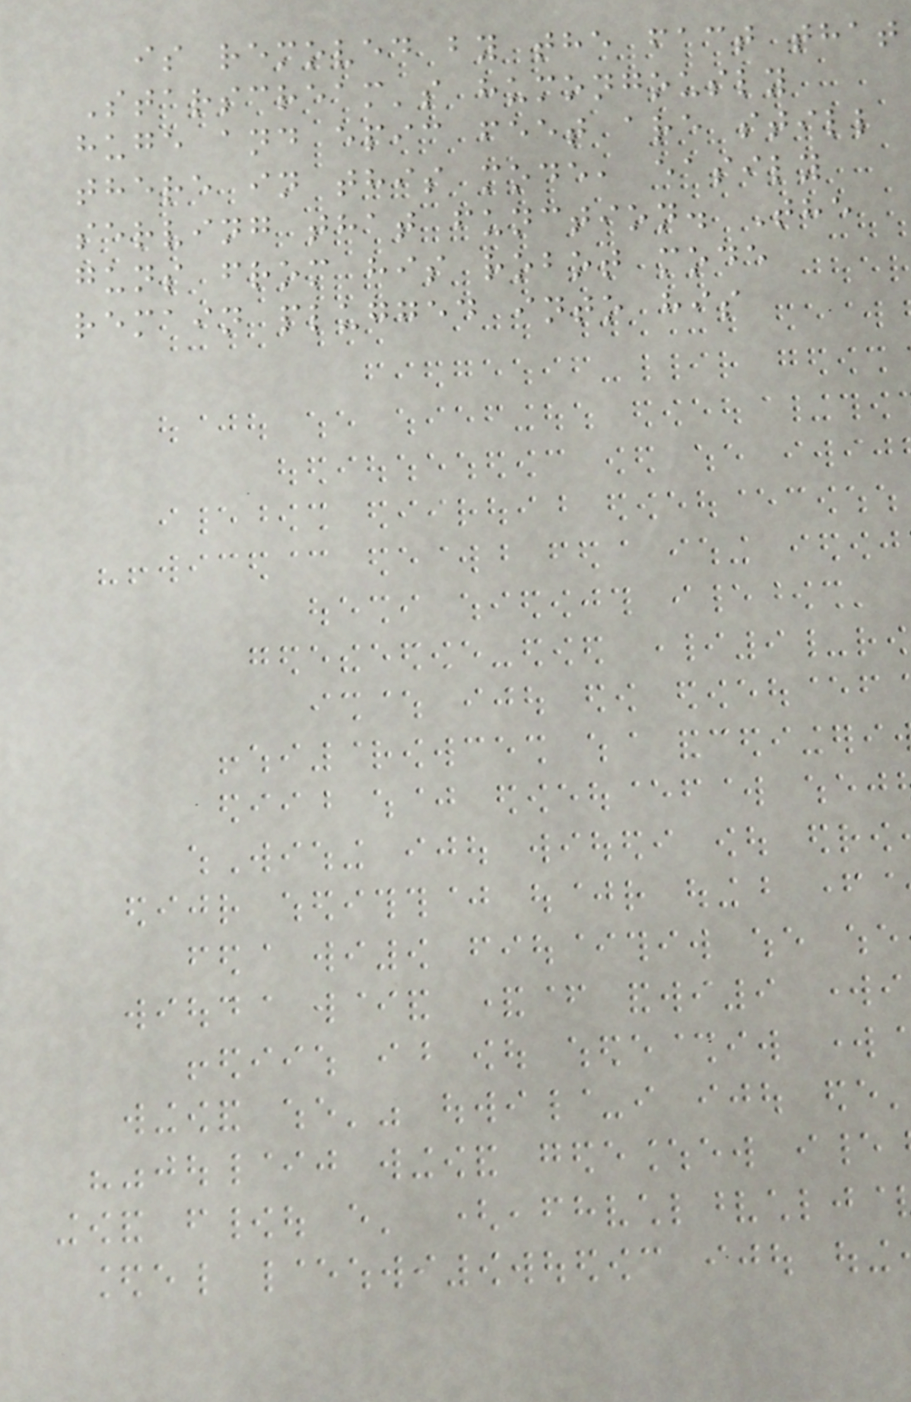is removed by the fact that
Starscream's humongously
huge and epic feet are still
there in this mode, easily
serving that function. The
guns from his robot mode
remain plugged into his
